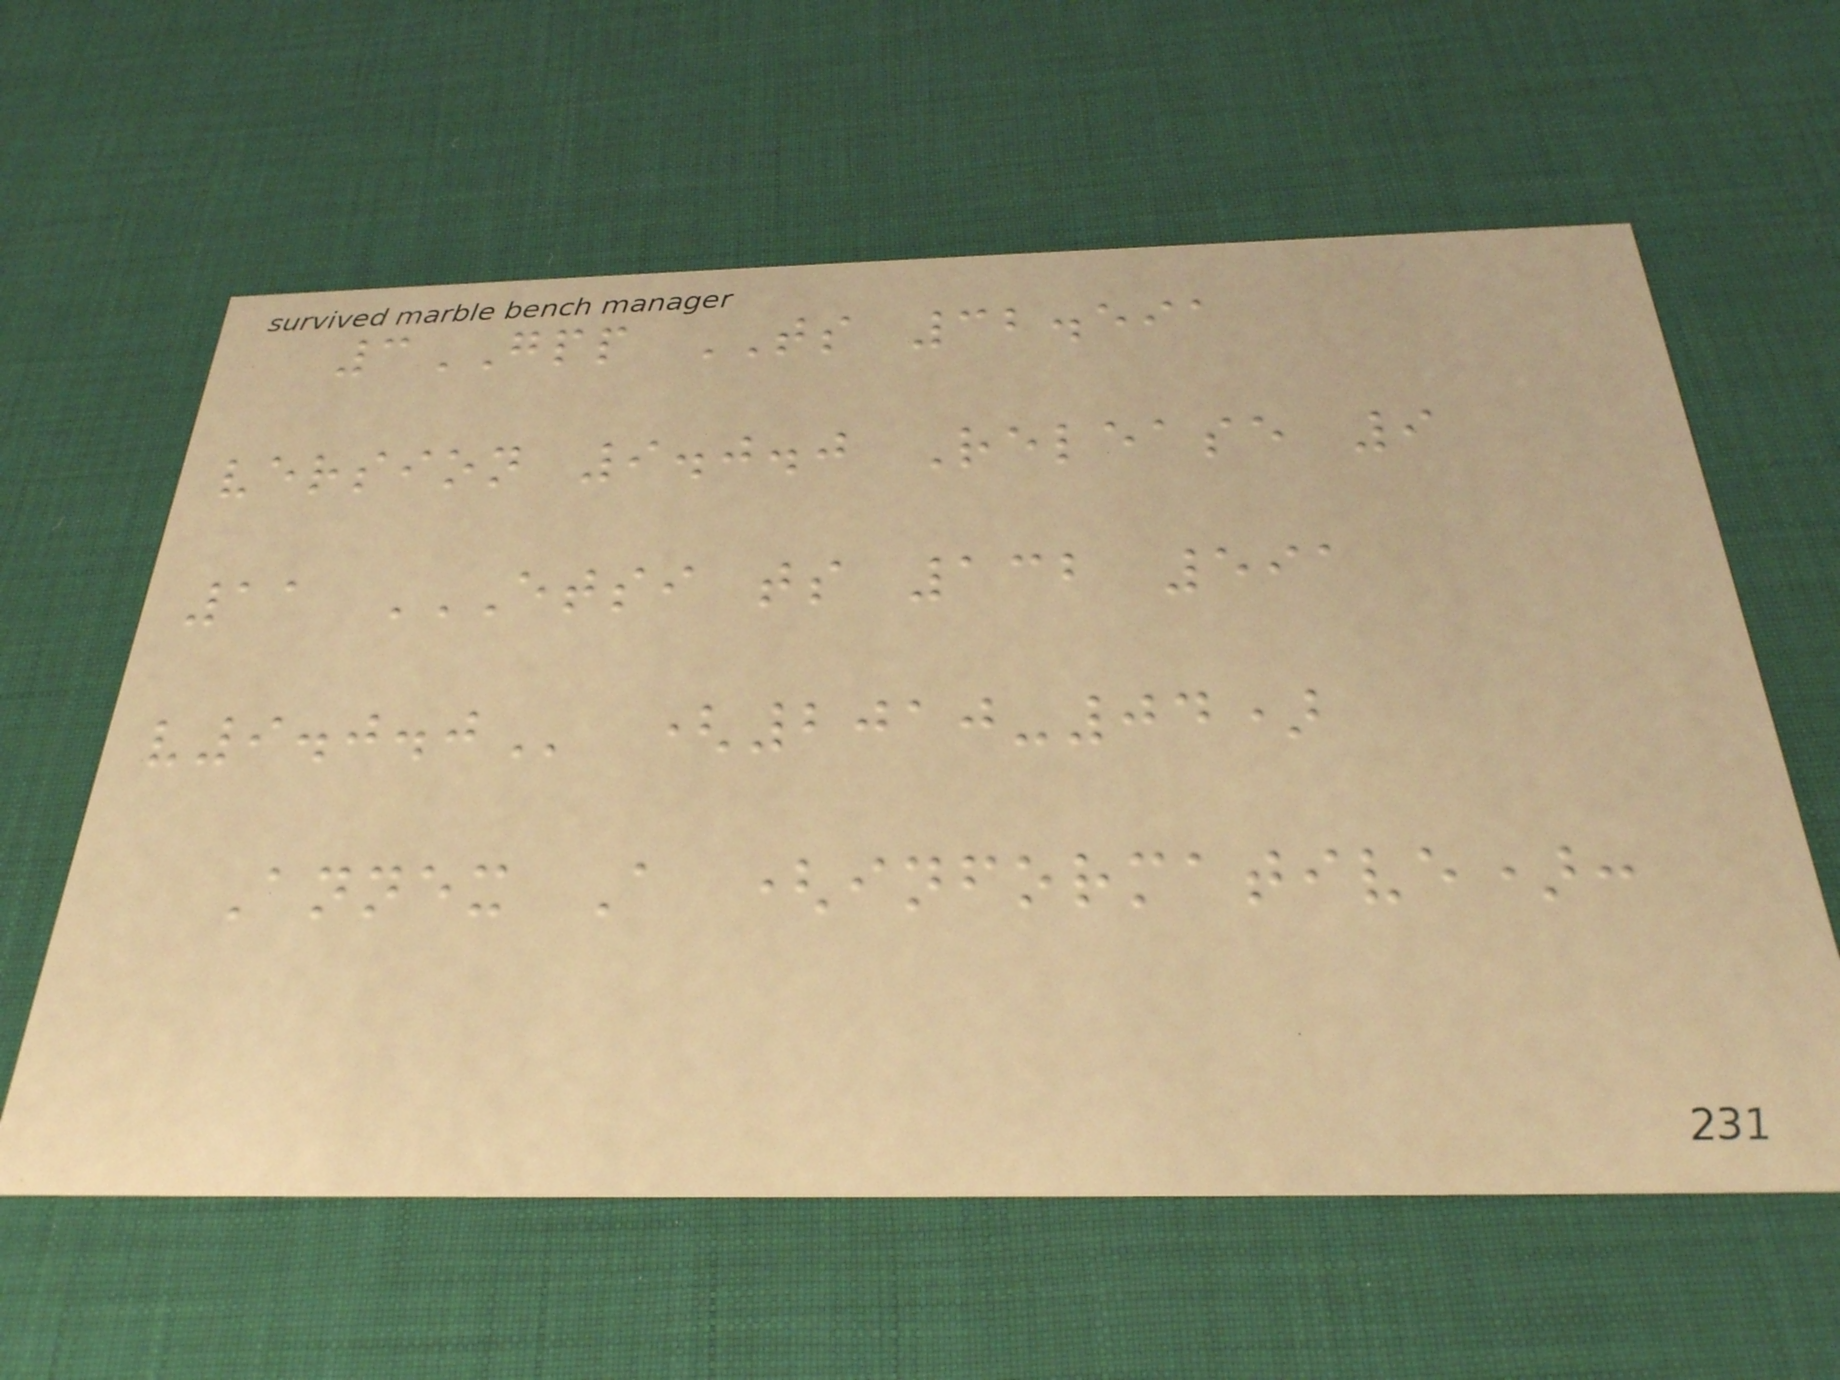3GPP TS 32.591
version 9.0.0 Release 9
11 ETSI TS 132 591
V9.0.0 (2010-04)
Annex A (informative):
